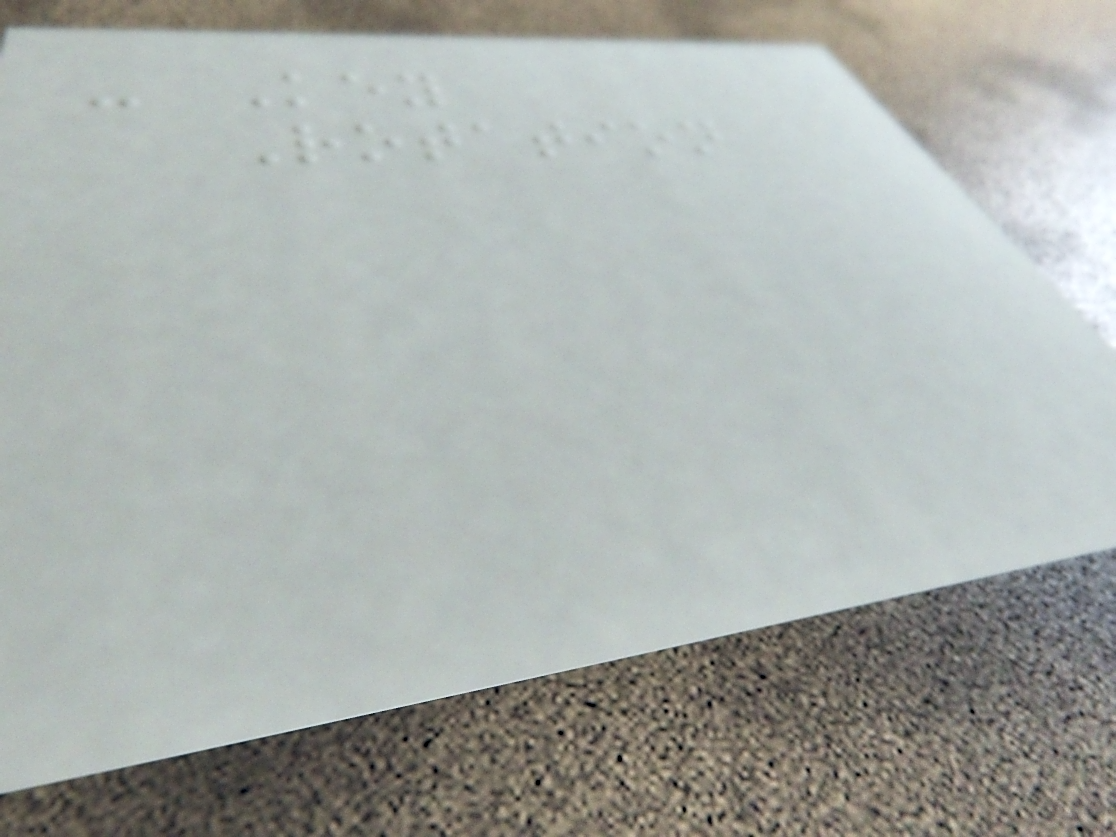- Key
Rotation
